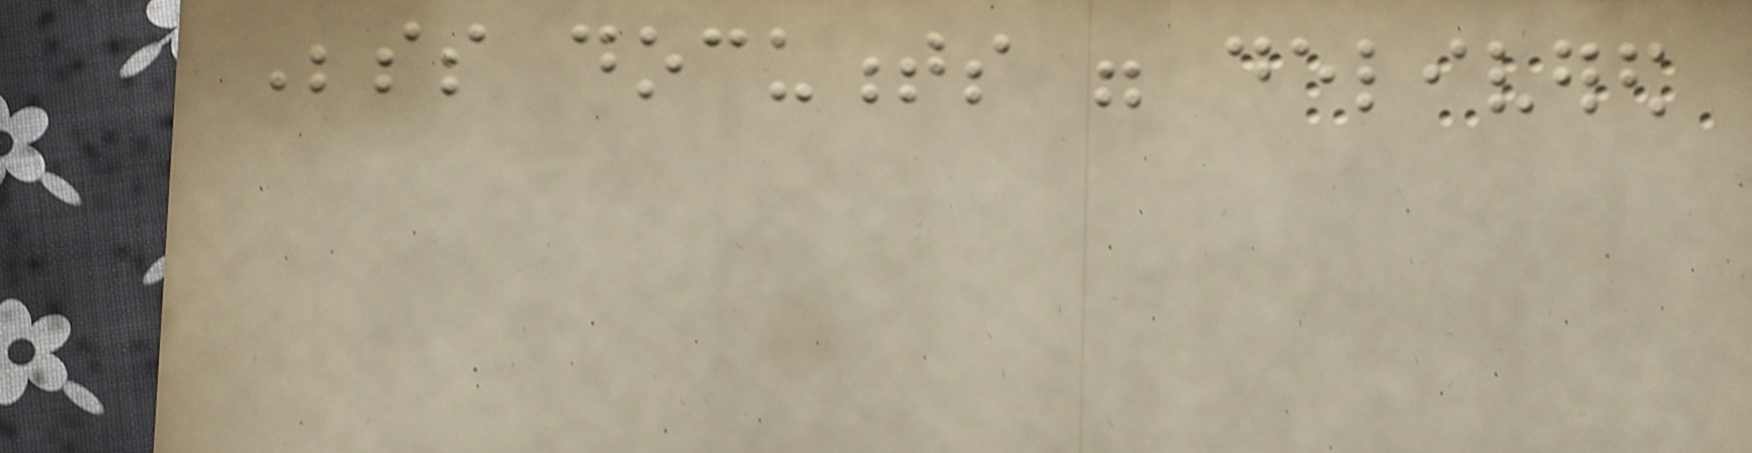Besides documents were delivered
